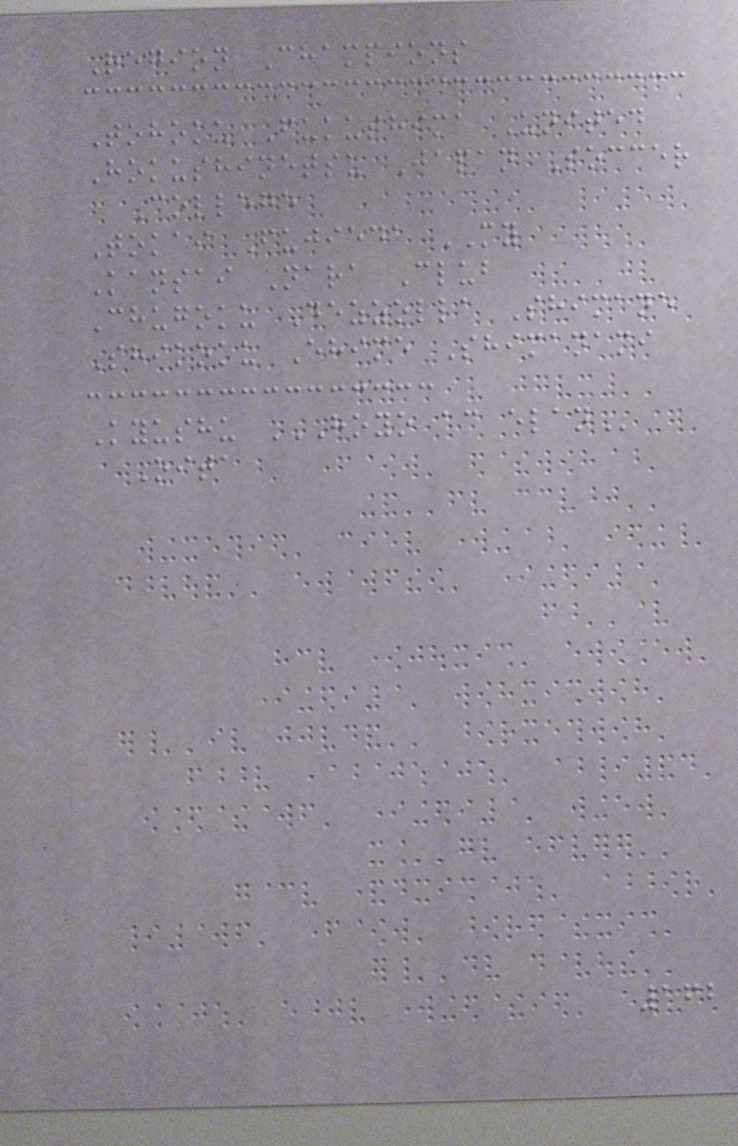Region Champions
Tohoku Fukushima United
Hokushinetsu Japan Soccer
College
Tokai Fujieda MY
Kansai Nara Club
Chugoku Dezzolla Shimane
Shikoku Ehime Shimanami
Kyushu HOYO AC ELAN
Oita
162
